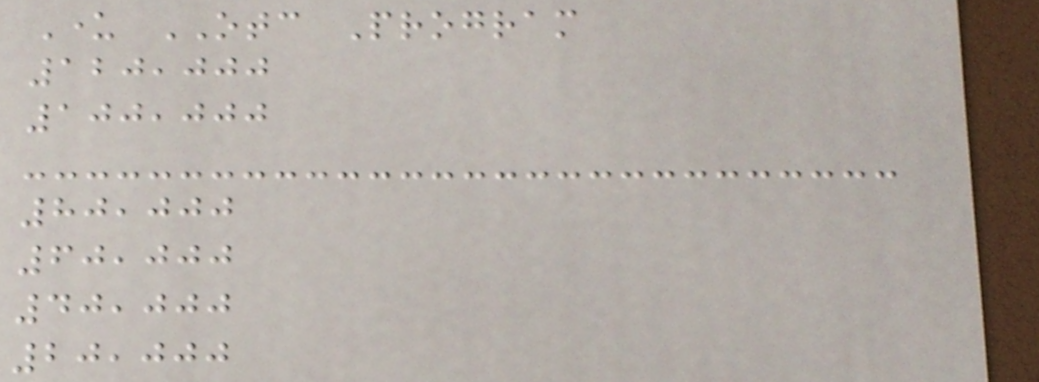Under OTC Program
120,000
100,000
80,000
60,000
40,000
20,000
